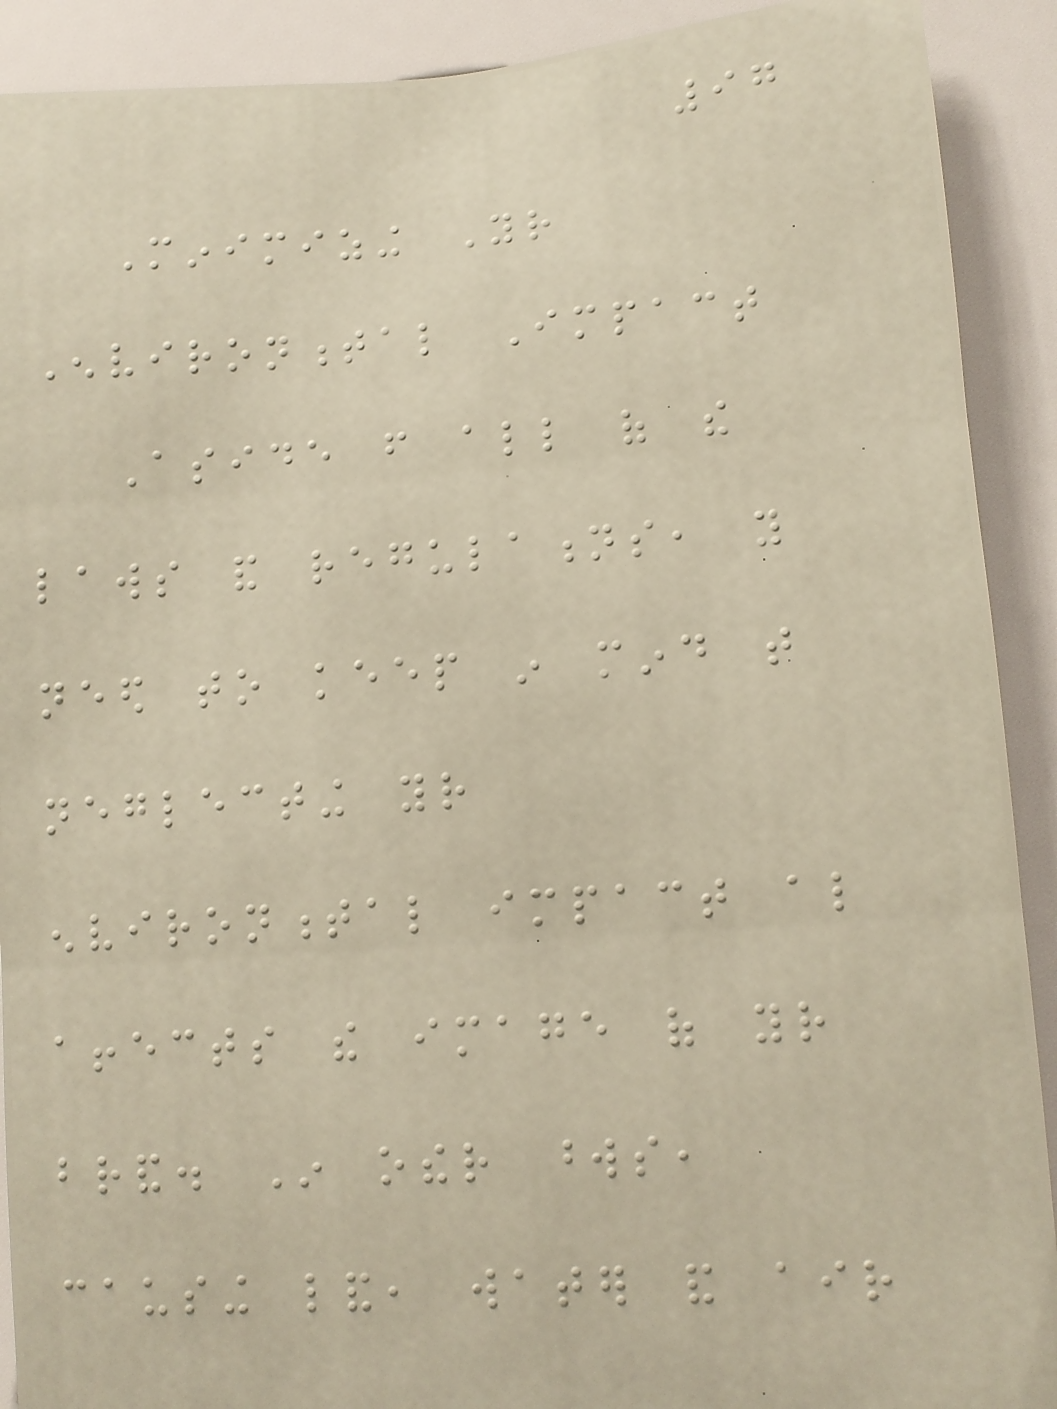97
Minimizing Your
Environmental Impact
Aside from all of the
laws and regulations, you
need to keep in mind that
neglecting your
environmental impact also
affects the image of your
brand. In other words,
causing land, water and air
